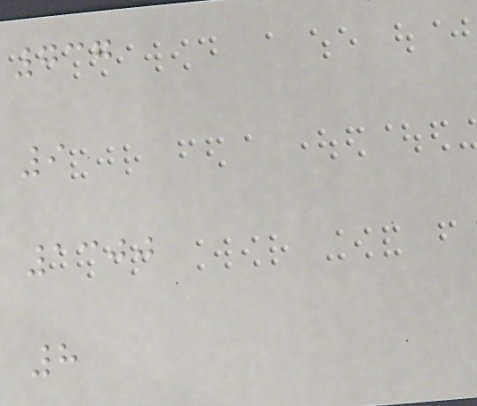737
9
1300
8
